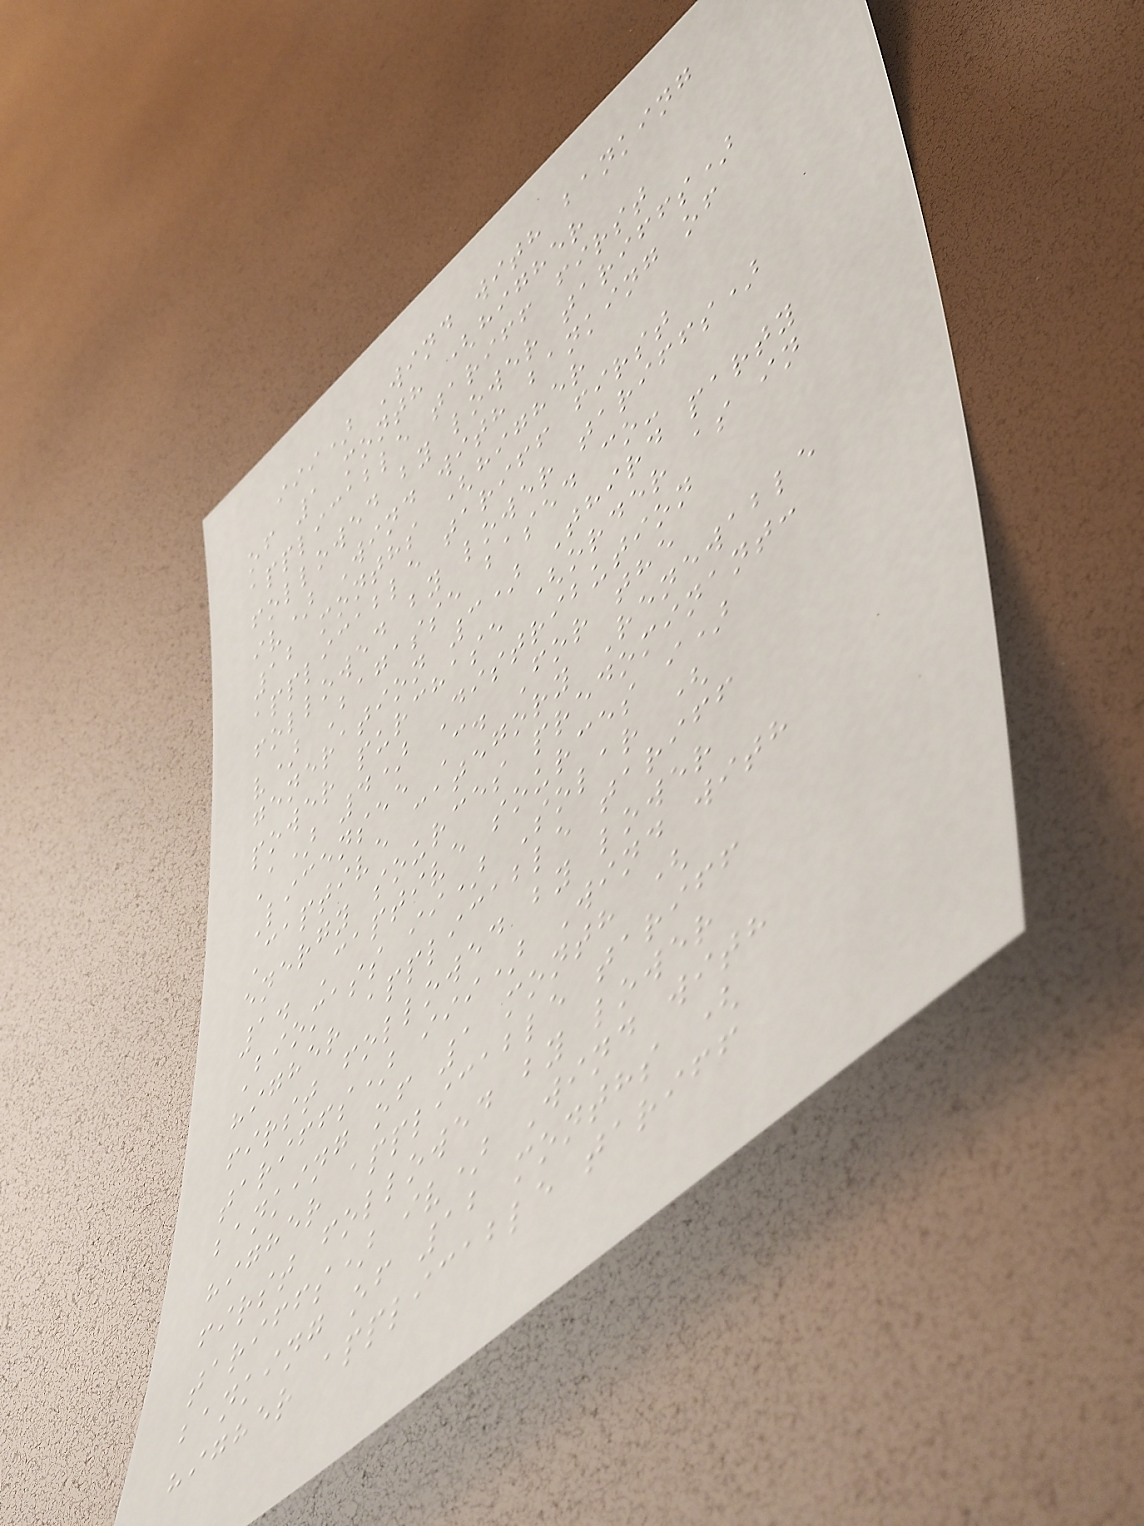iii) Wind with banking
of 1 month (higher
applicable tariff first
followed by lower tariffs)
iv) Wind with banking of
12 months (higher
applicable tariff first
followed by lower tariffs)
v) Bagasse based co-
generation 3) Third party
power purchase (order as in
A) 4) Distribution
Licensee C. For the
Captive category Renewable
energy sources predominant:
1. Captive sources i)
Biomass ii) Solar (
higher applicable tariff
first followed by lower
tariffs) iii) Wind with
banking of 1 month (
higher applicable tariff
first followed by lower
tariffs) iv) Wind with
banking of 12 months (
higher applicable tariff
